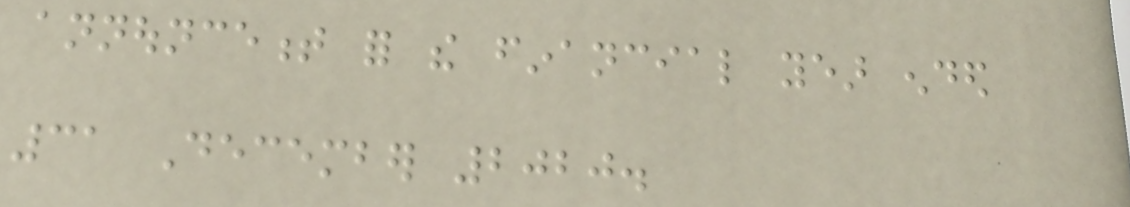announcement for the financial year ended
31 December 2020.
